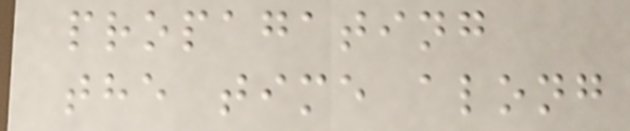propagating
the time along
